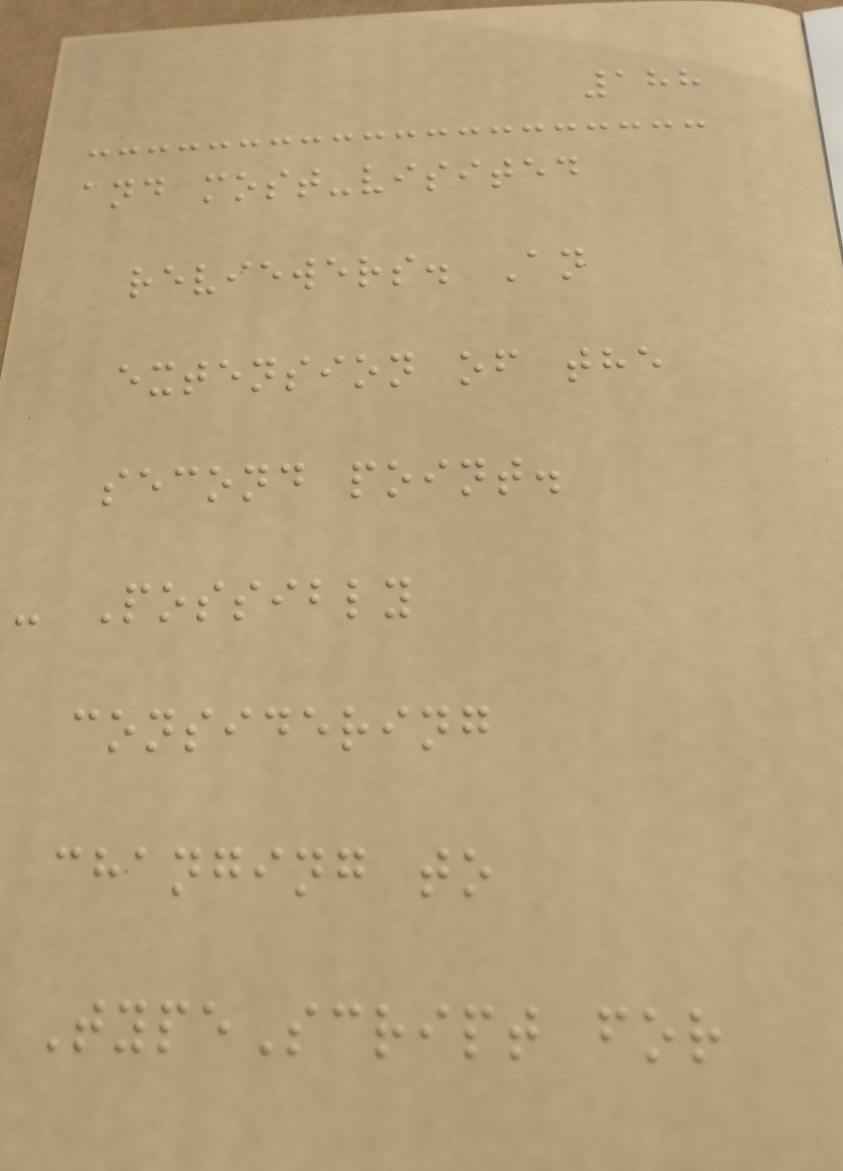188
and most-visited
reviewers. An
extension of the
second point.
- Possibly
considering
changing to
TypeScript for
